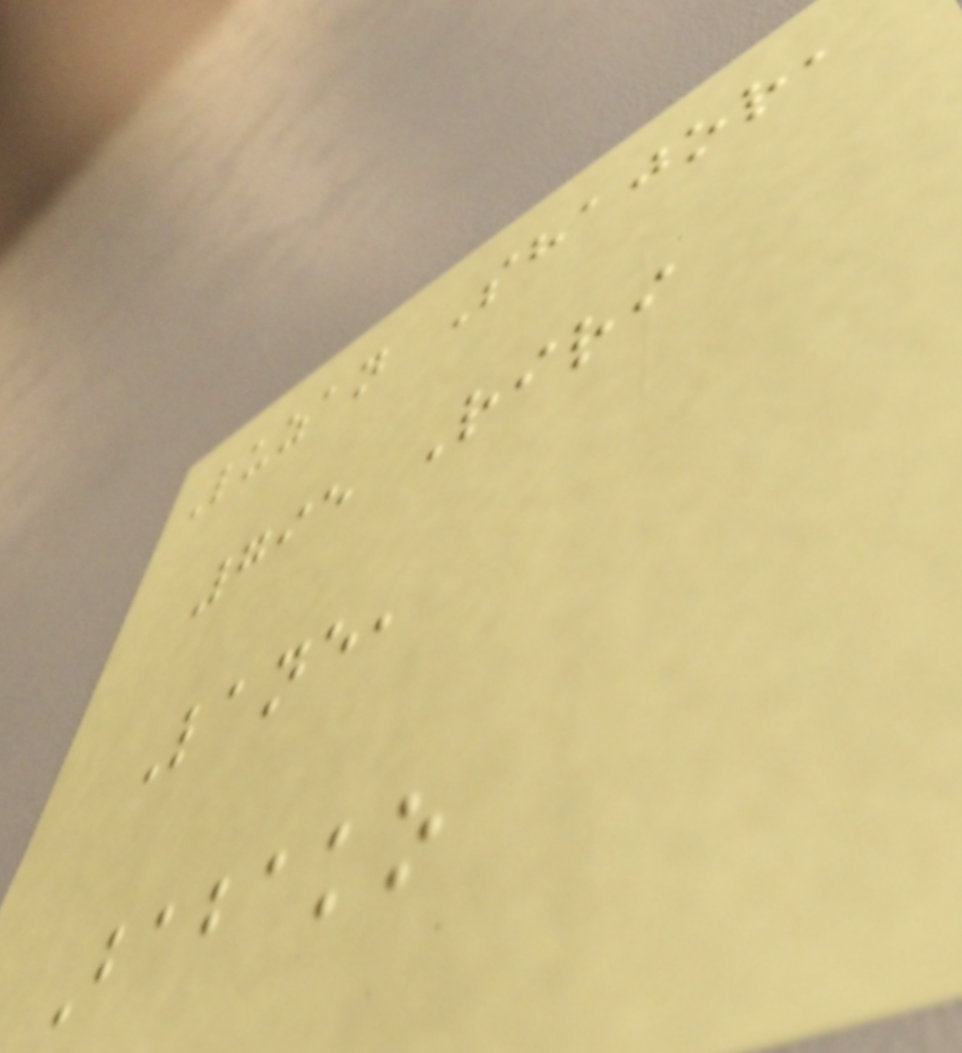Luzan Shajor,
795 Riri
Lane,
Babako
